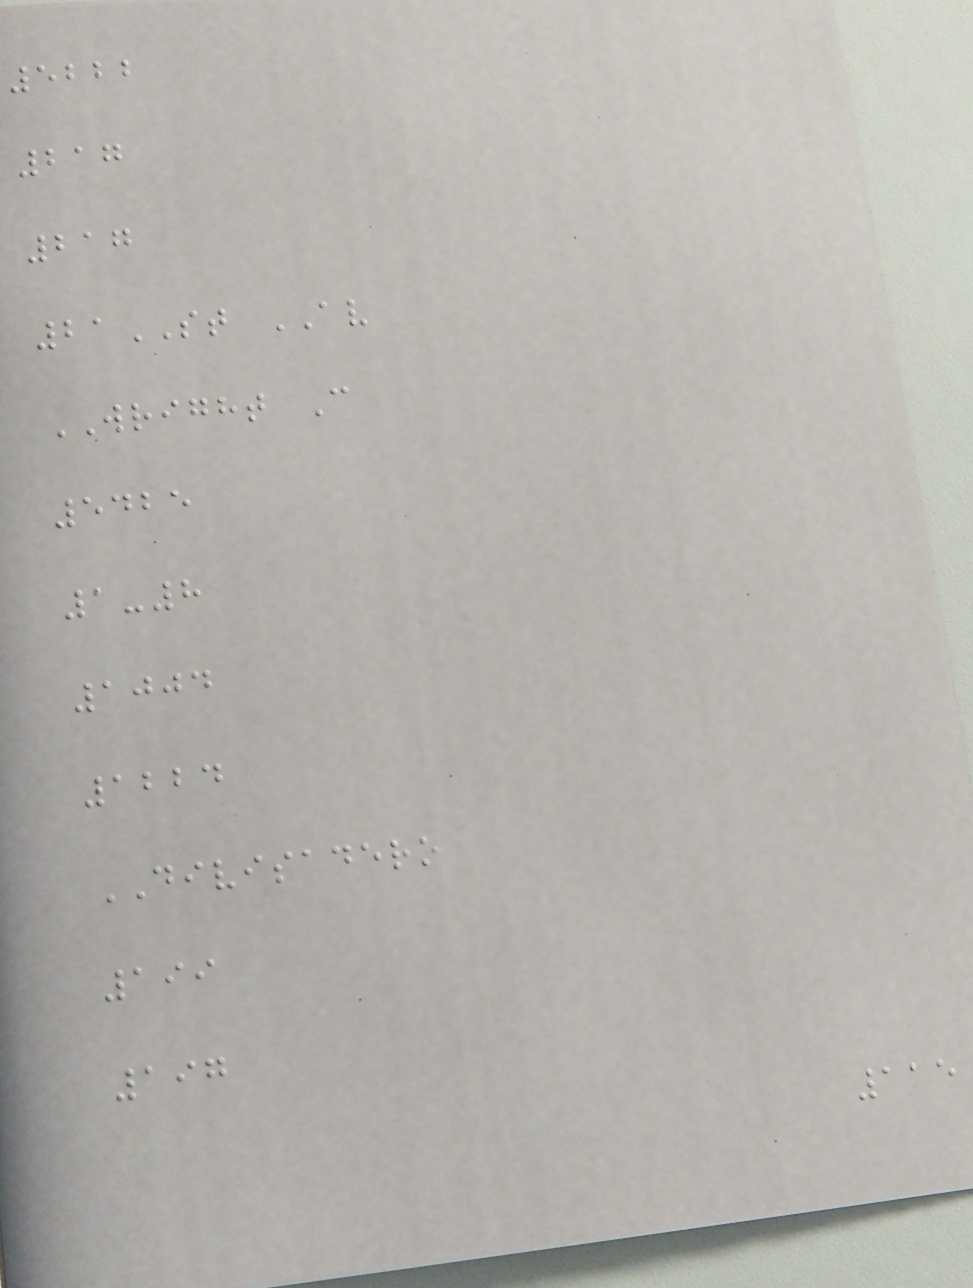5222
217
217
21ST AV
WRIGHT C
5425
1-8
1004
1224
DIVISADERO
199
197
115
